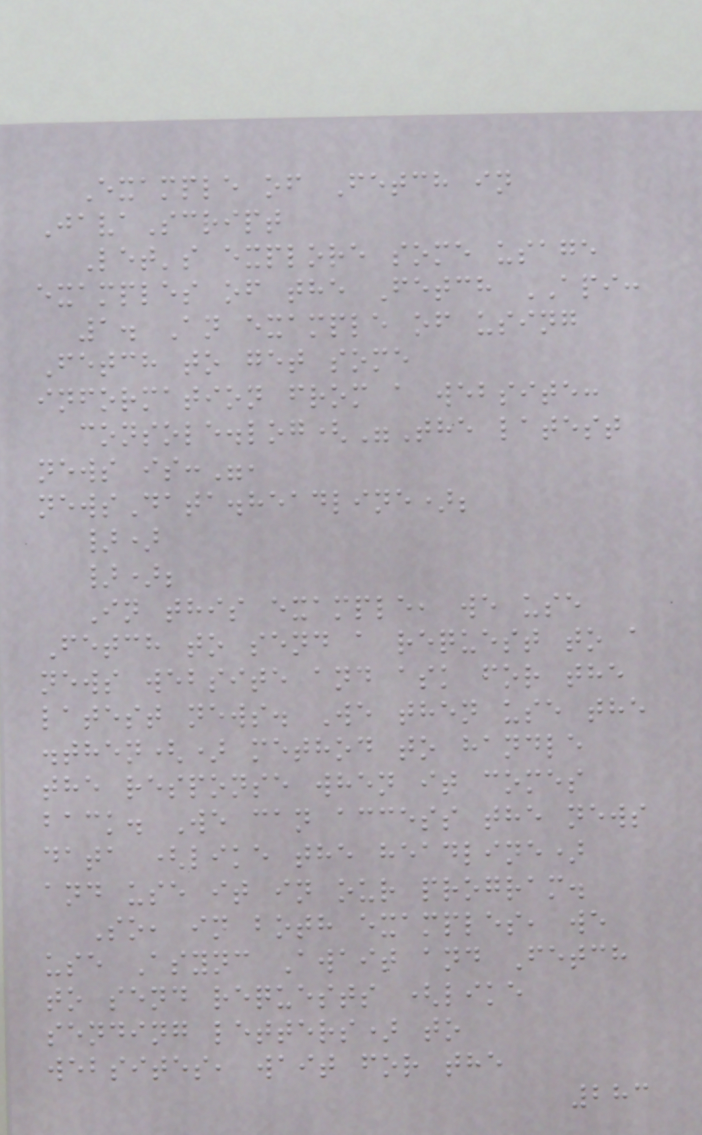Example of Fetch in
JavaScript
Let's explore some usage
examples of the Fetch API:
1. An example of using
Fetch to get some
information from a website:
console.log("The latest
news is:",
newsData.headline);
})
});
In this example, we use
Fetch to send a request to a
news website and ask for the
latest news. We then use the
.then() method to handle
the response when it comes
back. We can access the news
data (like the headline)
and use it in our program.
So, in both examples, we
use Async Await and Fetch
to send requests (like
sending letters) to
websites, wait for the
283
